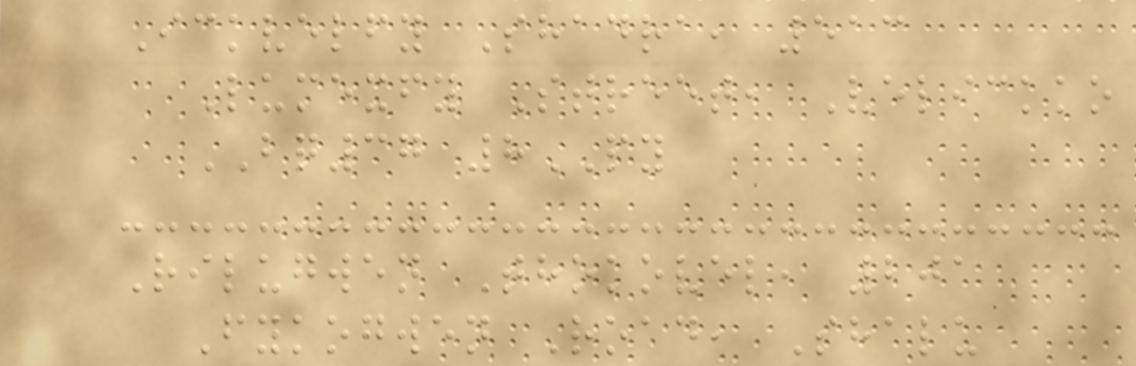Ickvelfy Shadra, 513
Lumexfy Street, Velickko
BQ37 8PY
Rilugwen Thokovel, 201
Fykogwen Road, Shalu
